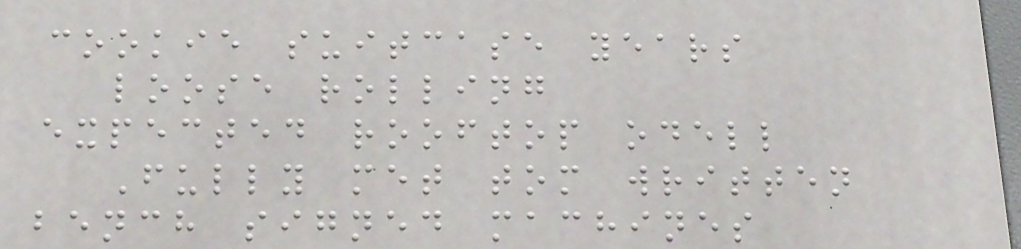cookie suitcase years
loose rolling
expected rooftop odell
Fully met tom written
bench signed machines
